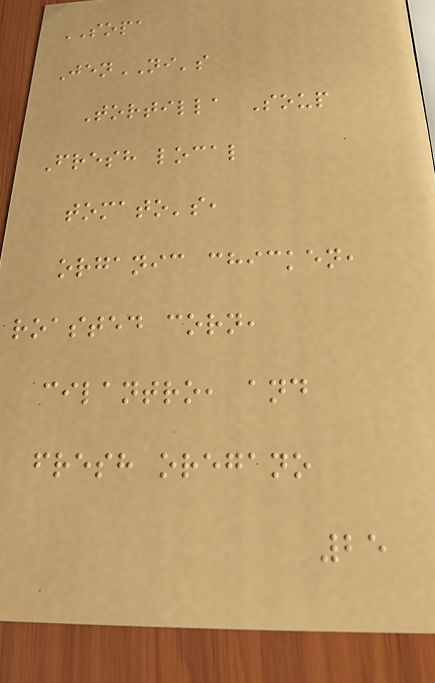SOPA
JenNI's
Tortilla Soup
Fresh local
tomato's,
organic chicken,
roasted corn,
cilantro, and
fresh oregano
25
